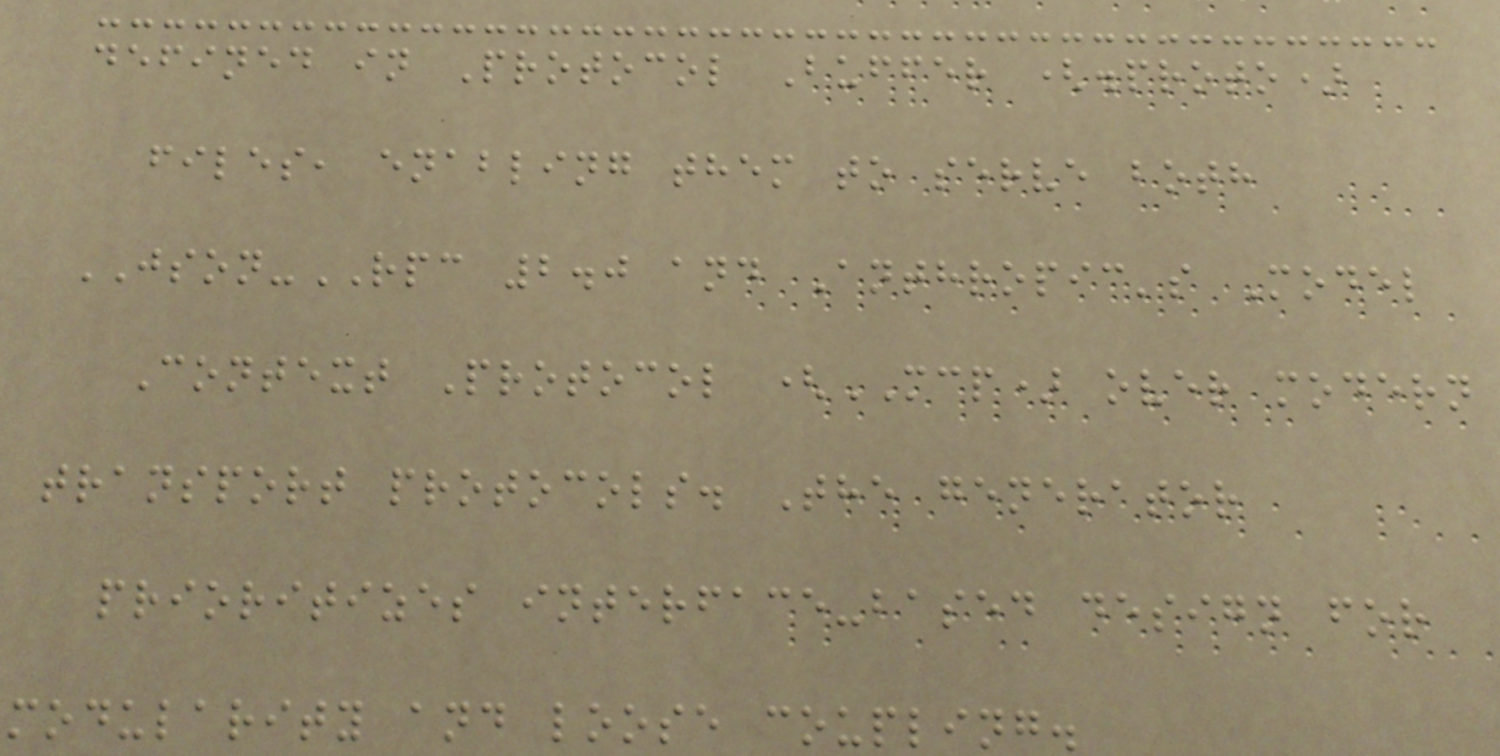defined in Protocol Buffer (.proto)
files, enabling them to serve both
JSON-RPC 2.0 and Anthropic's Model
Context Protocol (MCP) over modern
transport protocols. The generator
prioritizes interface-based design for
modularity and loose coupling.
